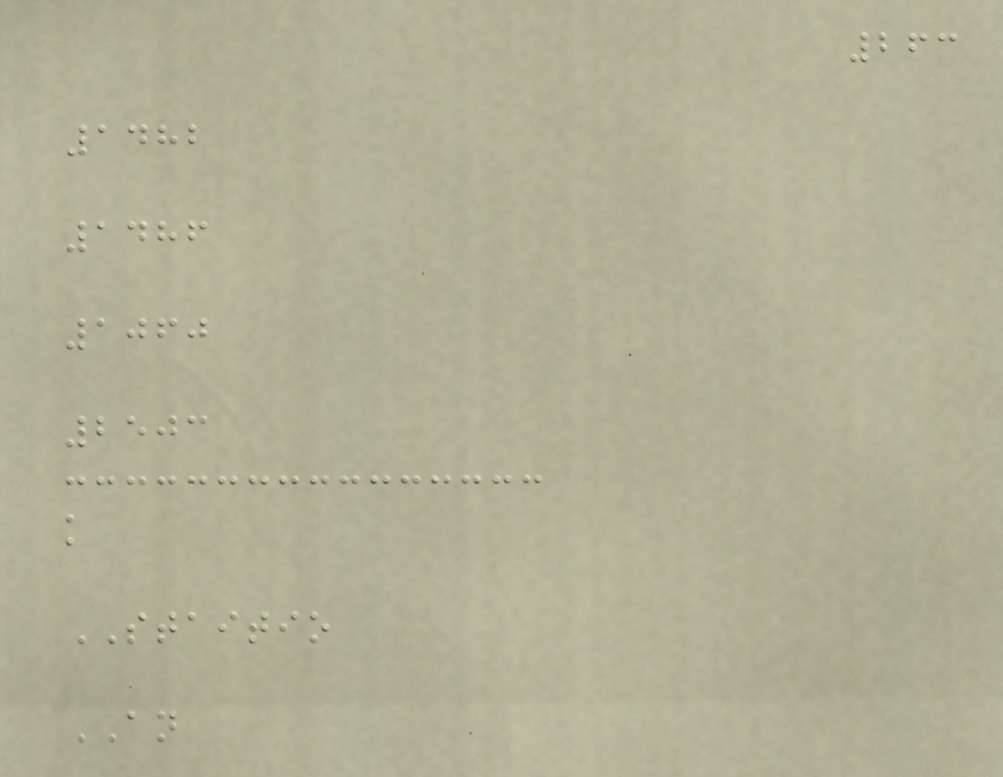263
1482
1486
1060
2503
k
STAITIO
AN
